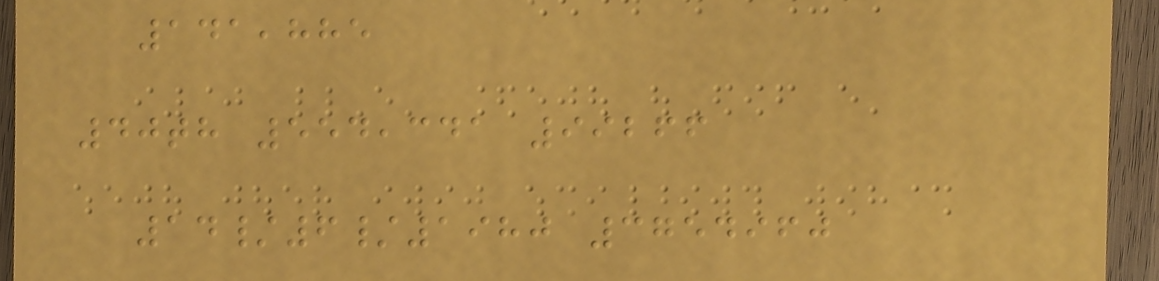141,885
40th 554,341 99266
14/6/1980 3754960
